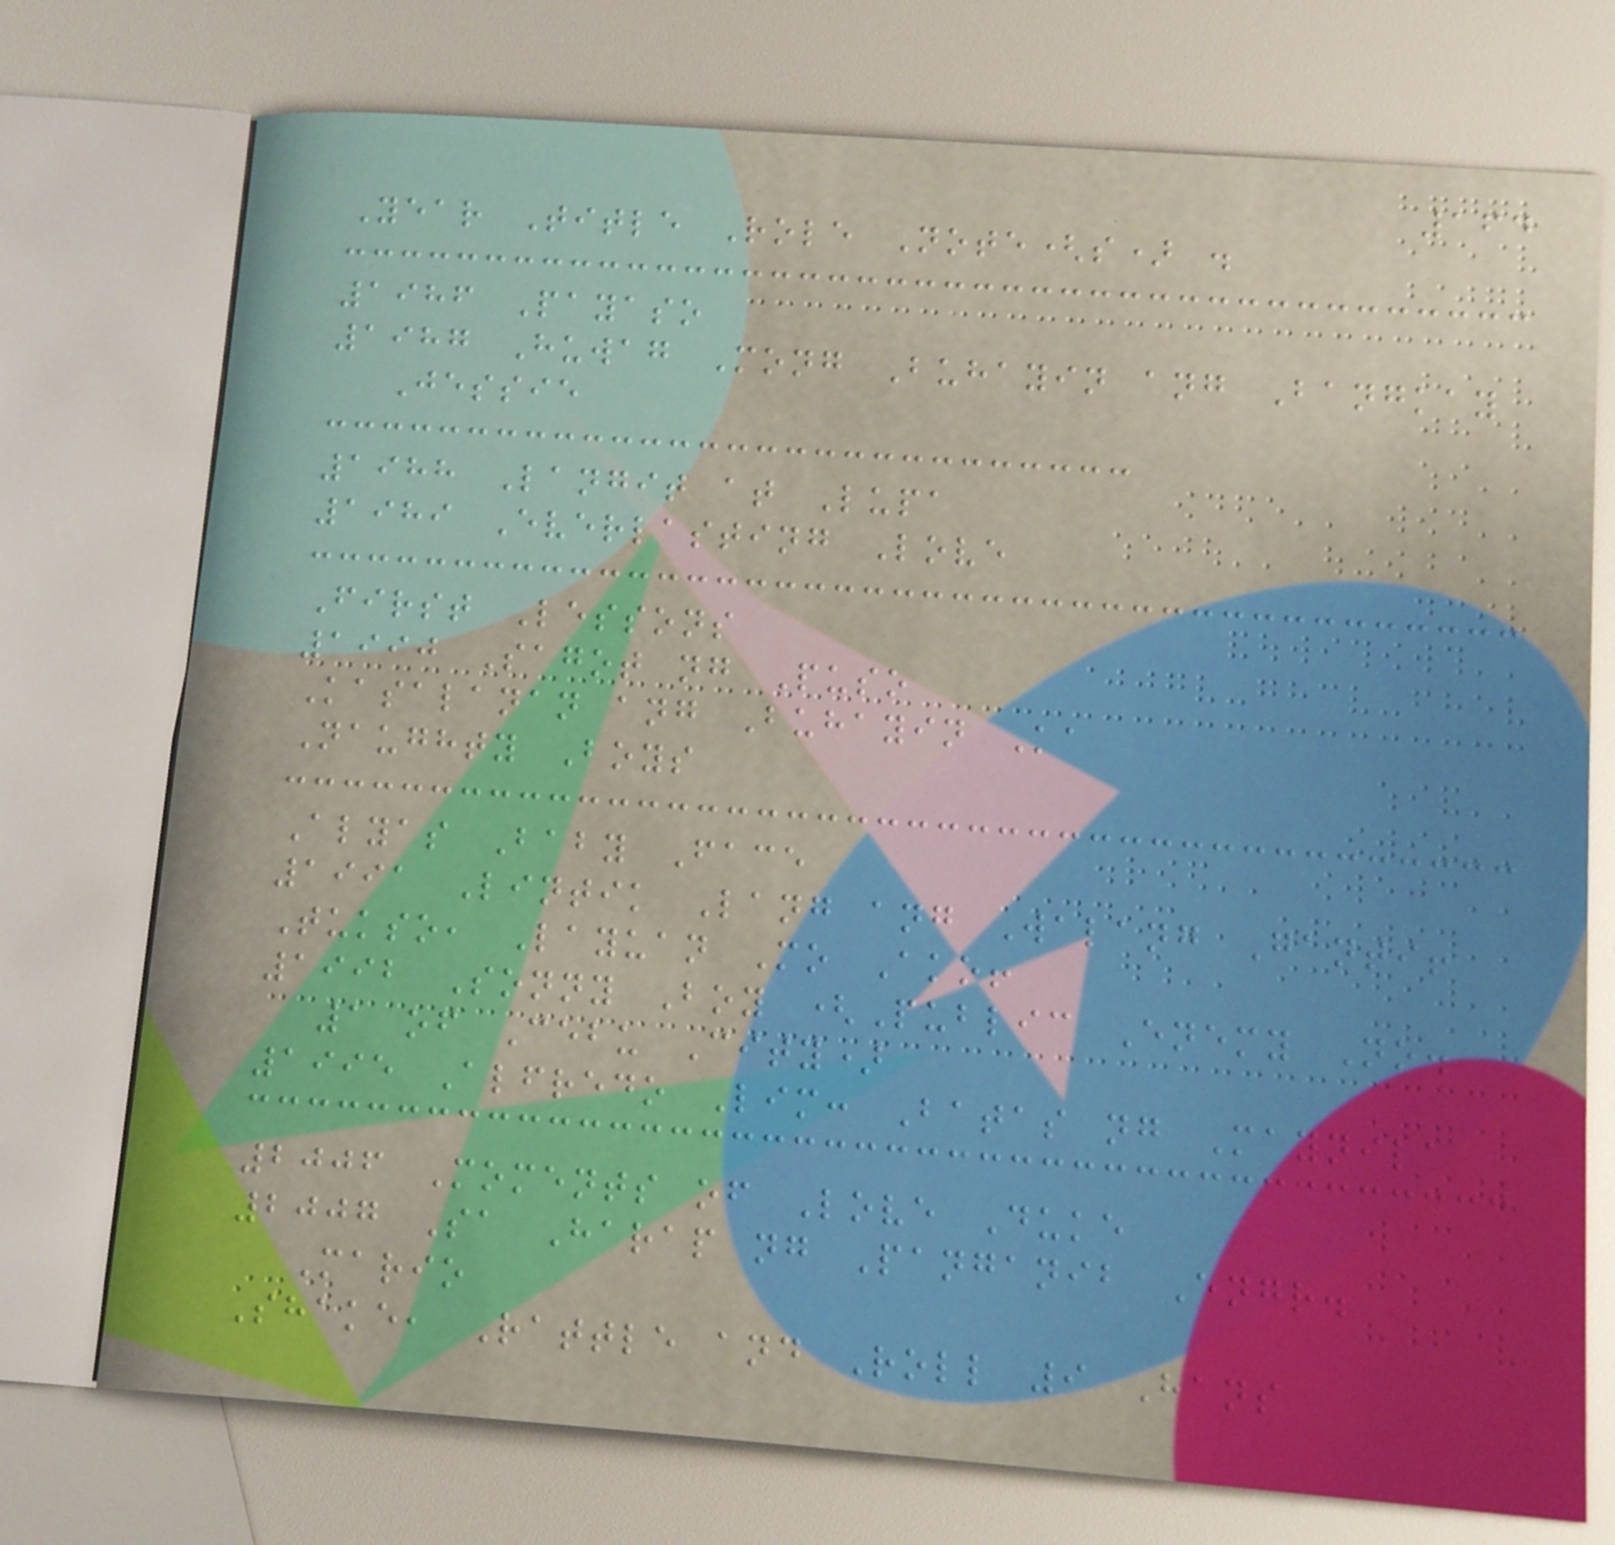164
Year Title Role Note(s) .
1986 Payaso
1987 Huwag Mong Buhayin ang Bangkay
Jessie
1988 Langit at Lupa
1989 Everlasting Love
First Lessons
1990 Sagot ng Puso
Kasalanan ang Buhayin Ka
Naughty Boys
Alyas Baby Face
1991 Lintik Lang ang Walang Ganti!
Tukso, Layuan Mo Ako!
1992 Sonny Boy (Public Enemy No.
1 of Cebu City)
1995 Alfredo Lim: Batas ng Maynila
2006 Moments of Love Duke
2007 Sa Harap ng Panganib Engr.
Mario
Shake, Rattle and Roll 9 Hans
